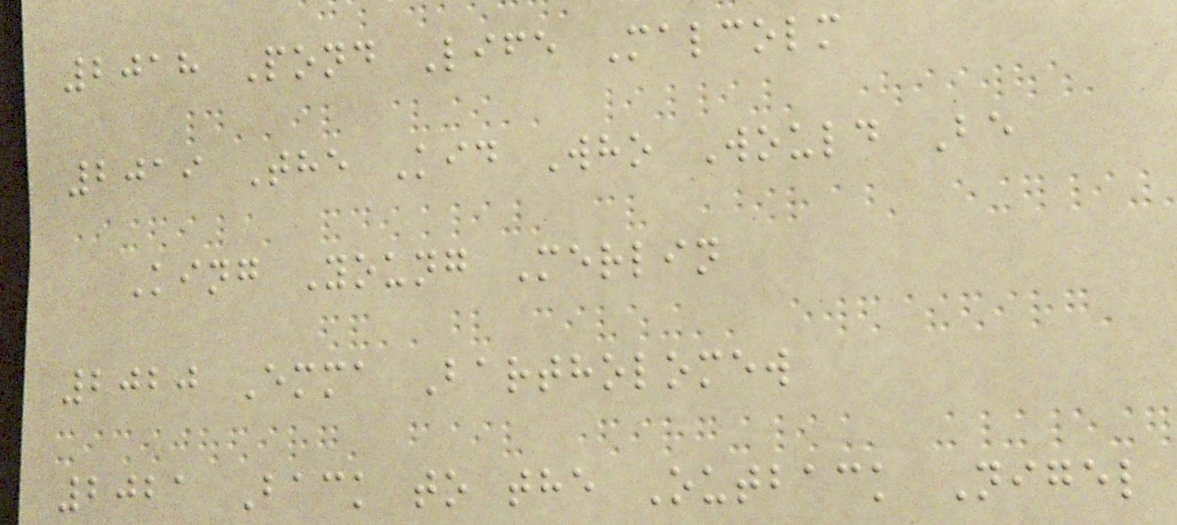2018 Pond Life Malcolm
2019 The Kid Who Would Be
King Young Merlin
2020 Emma Bartholomew
2021 Back to the Outback Nigel
